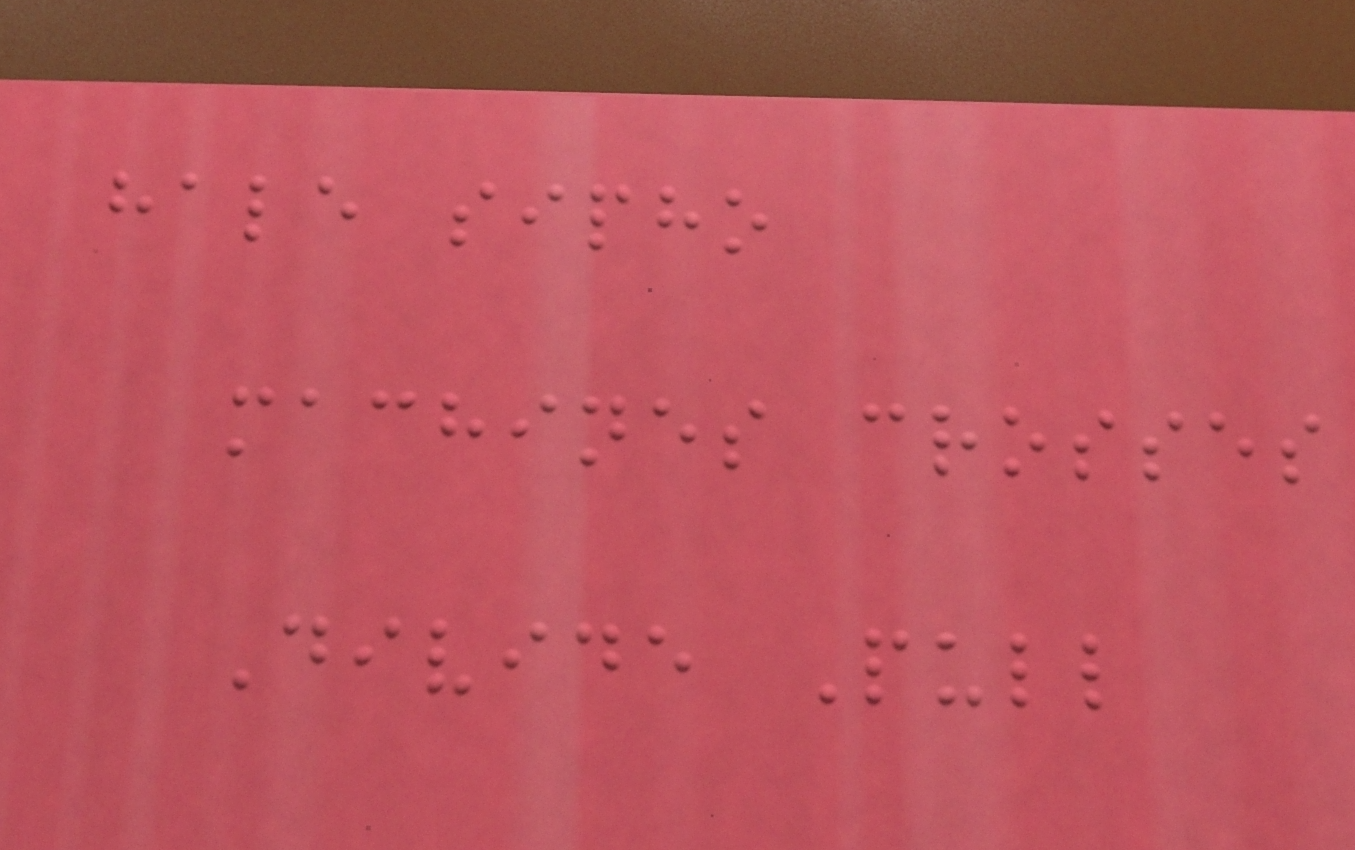hale sipho
machines crosses
Divide Pull
